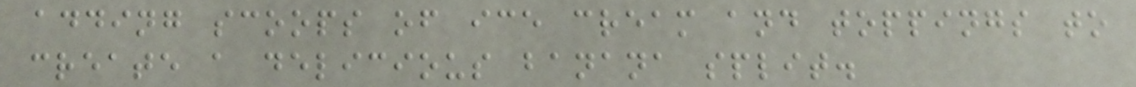adding scoops of ice cream and toppings to
create a delicious banana split.
